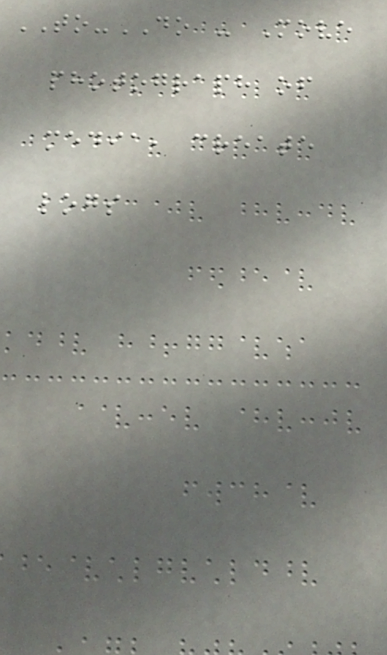TO-DO - Move
photograph of
media, create
logs
